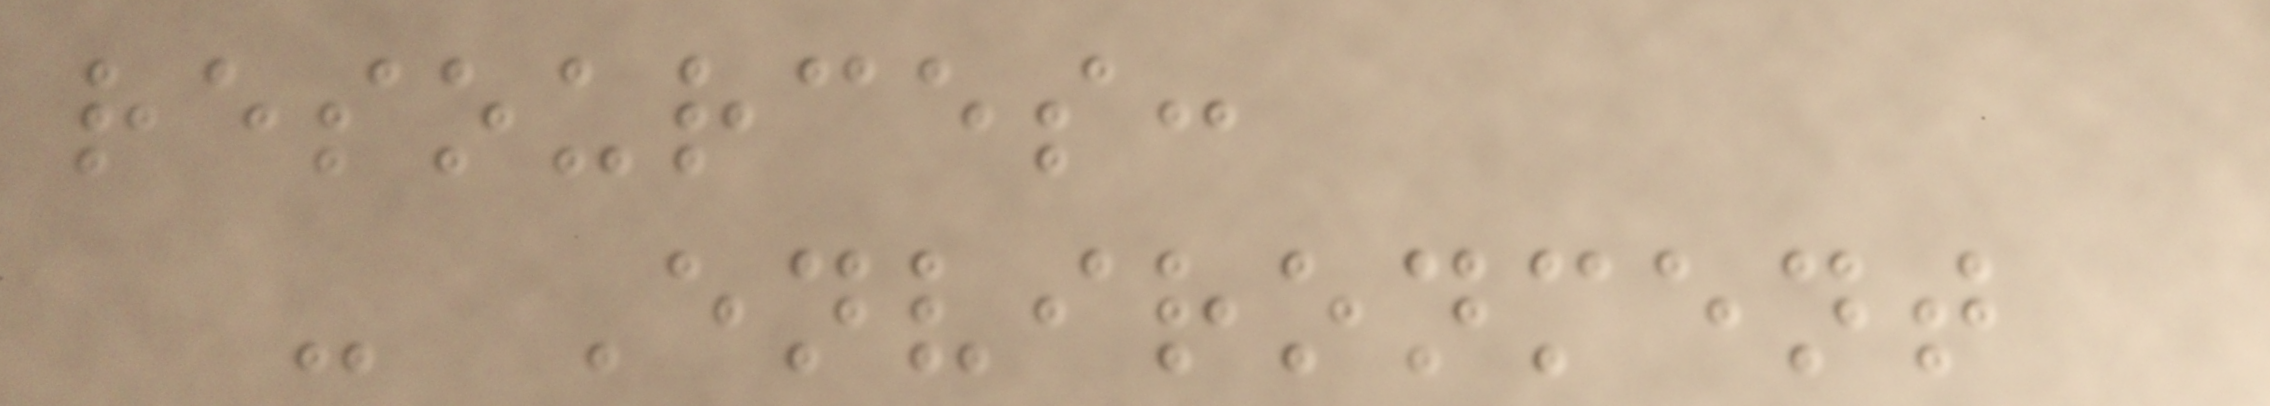resources:
- Environment
